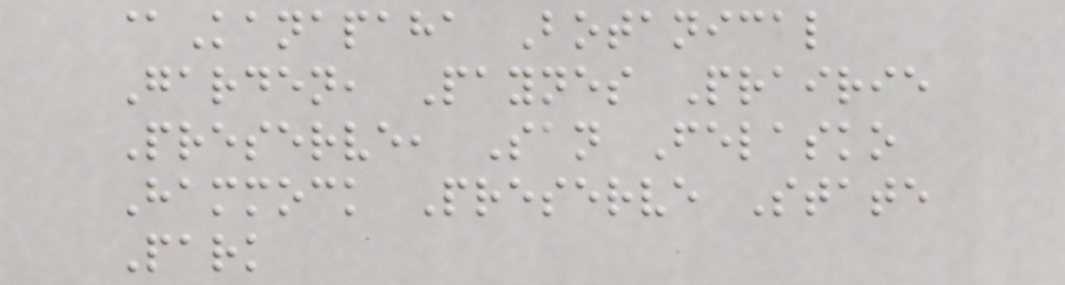@Kanapaha Botanical
Garden, Paynes Prairie
Preserve, San Felasko
Hammock Preserve State
Park
